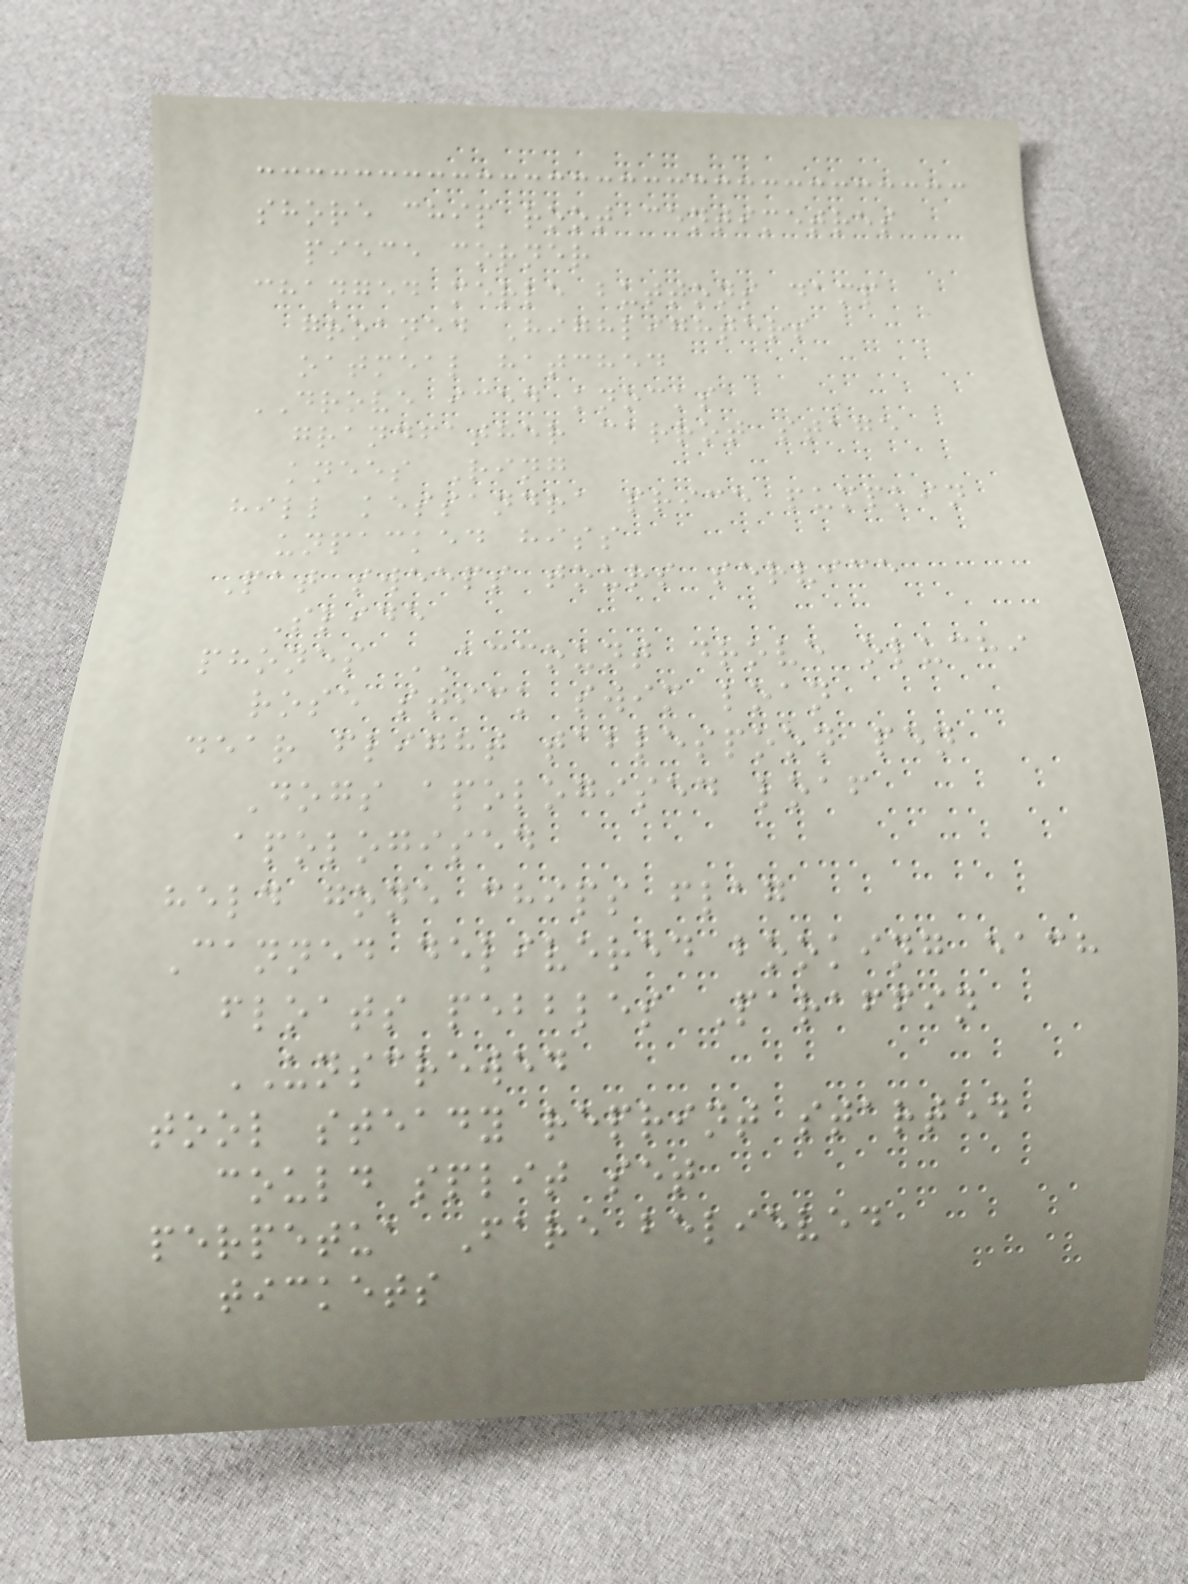shore chip root centimetres
piece corner
changed merle buttons damp
groaned Highlighters
oatmeal hatched
DROVE iced knocks
grandfather carrot stage
knees Ring
hill kessandra price pumpkin
unpacked hiss
Pat sweeps tours service
Slide
phones ACCOUNT drove oluchi
rose stick swim loan
dear flight tablespoon pen
Dogs apologised loaf
apologised
held gone chips flag
Canned delivered booking each
floats pebbles Paraffin
UNSCREWED
tool steady reprint started
could split set
perpetua Fare believed
tickets
